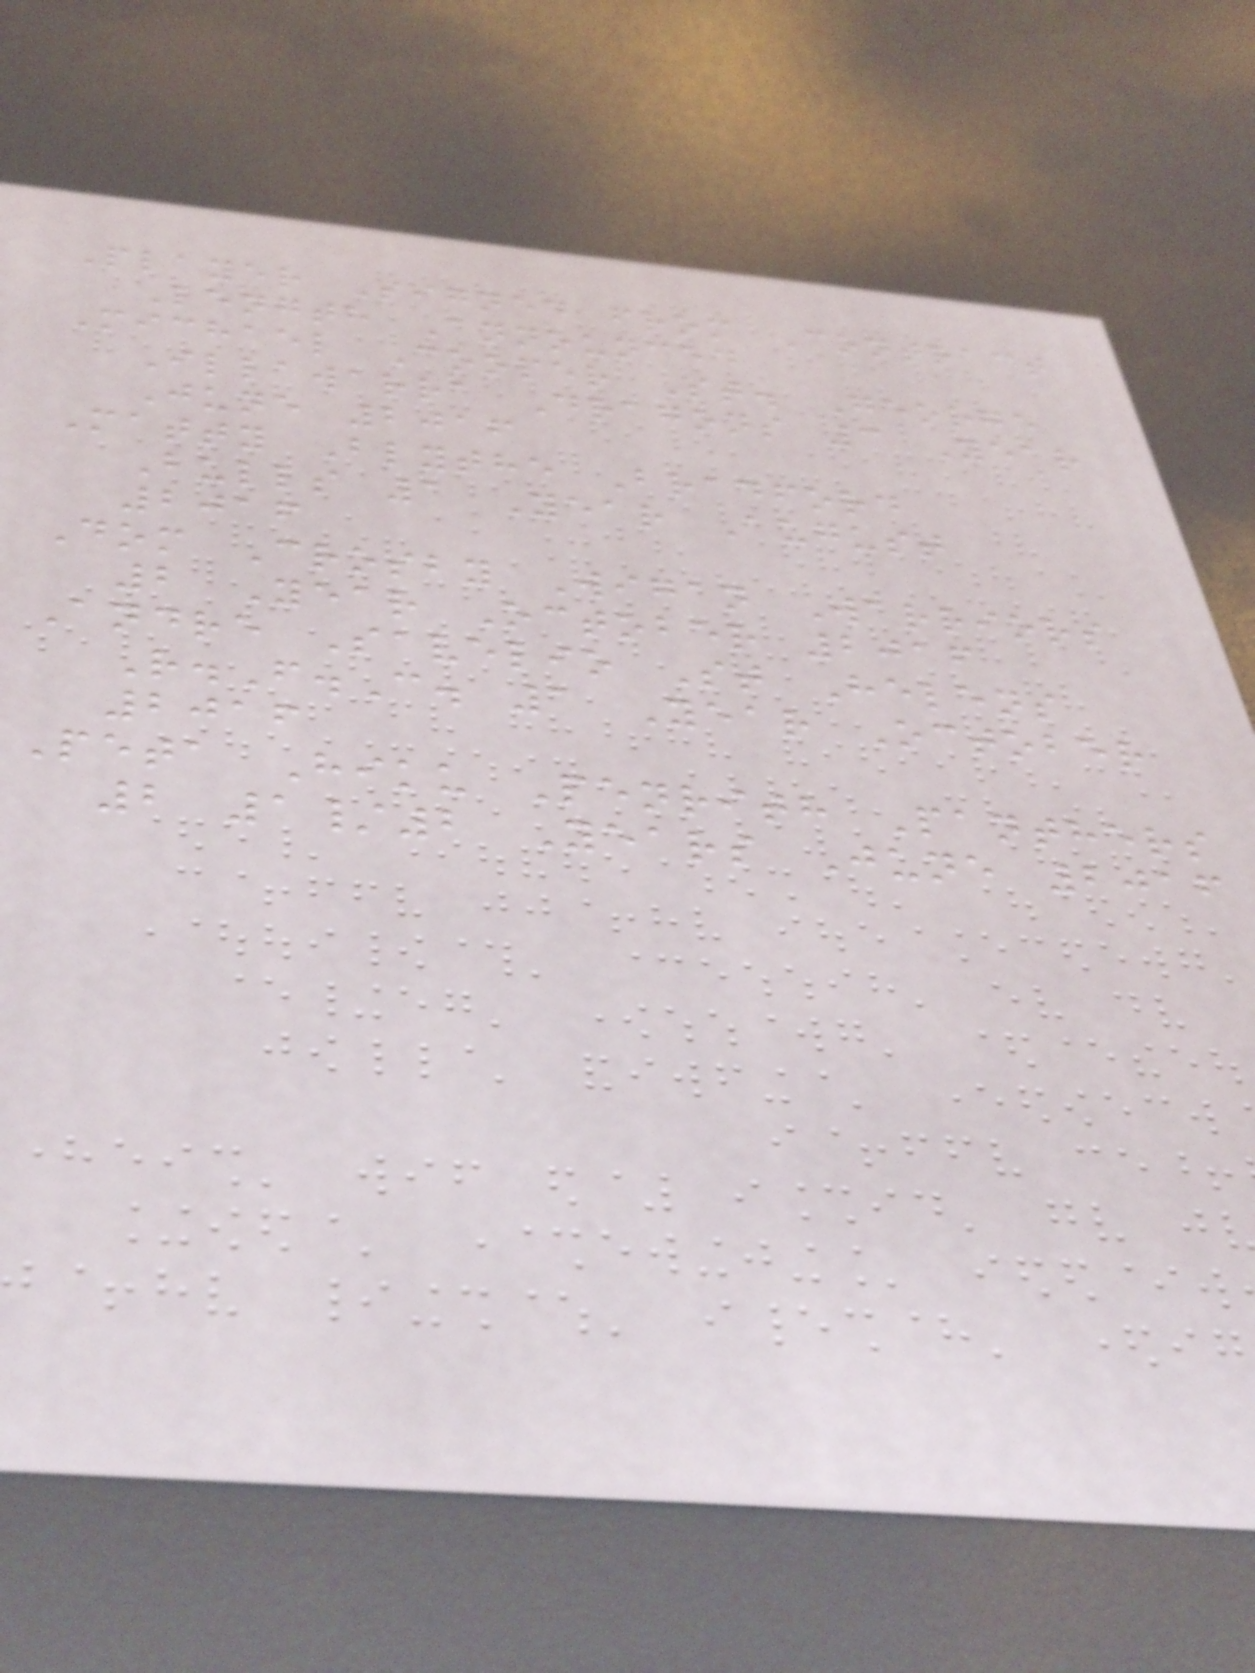Player Signed from Contract
Length Announced
Michael Cooper St. George
Illawarra Dragons 3 Year
June 2016
Matty Blythe Bradford
Bulls 1 Year August
2016
Dom Crosby Wigan Warriors
2 Year October 2016
Andre Savelio St Helens
R.F.C. 1 Year October
2016
Peta Hiku Penrith Panthers
2 1/2 Years June 2016
